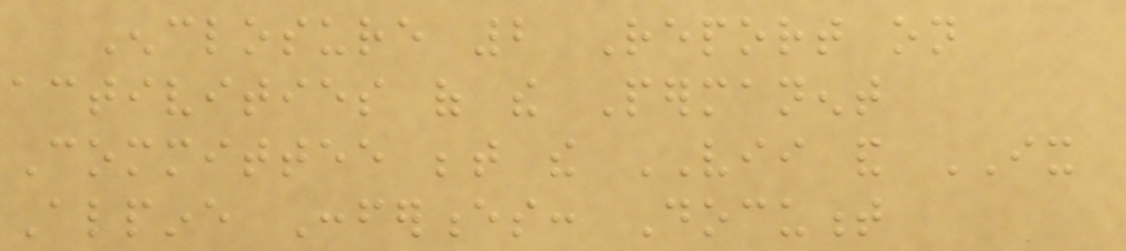Enclosure 2 Report on
activities of the Permanent
Committee between the VII and IX
Alpine Conferences: Document
